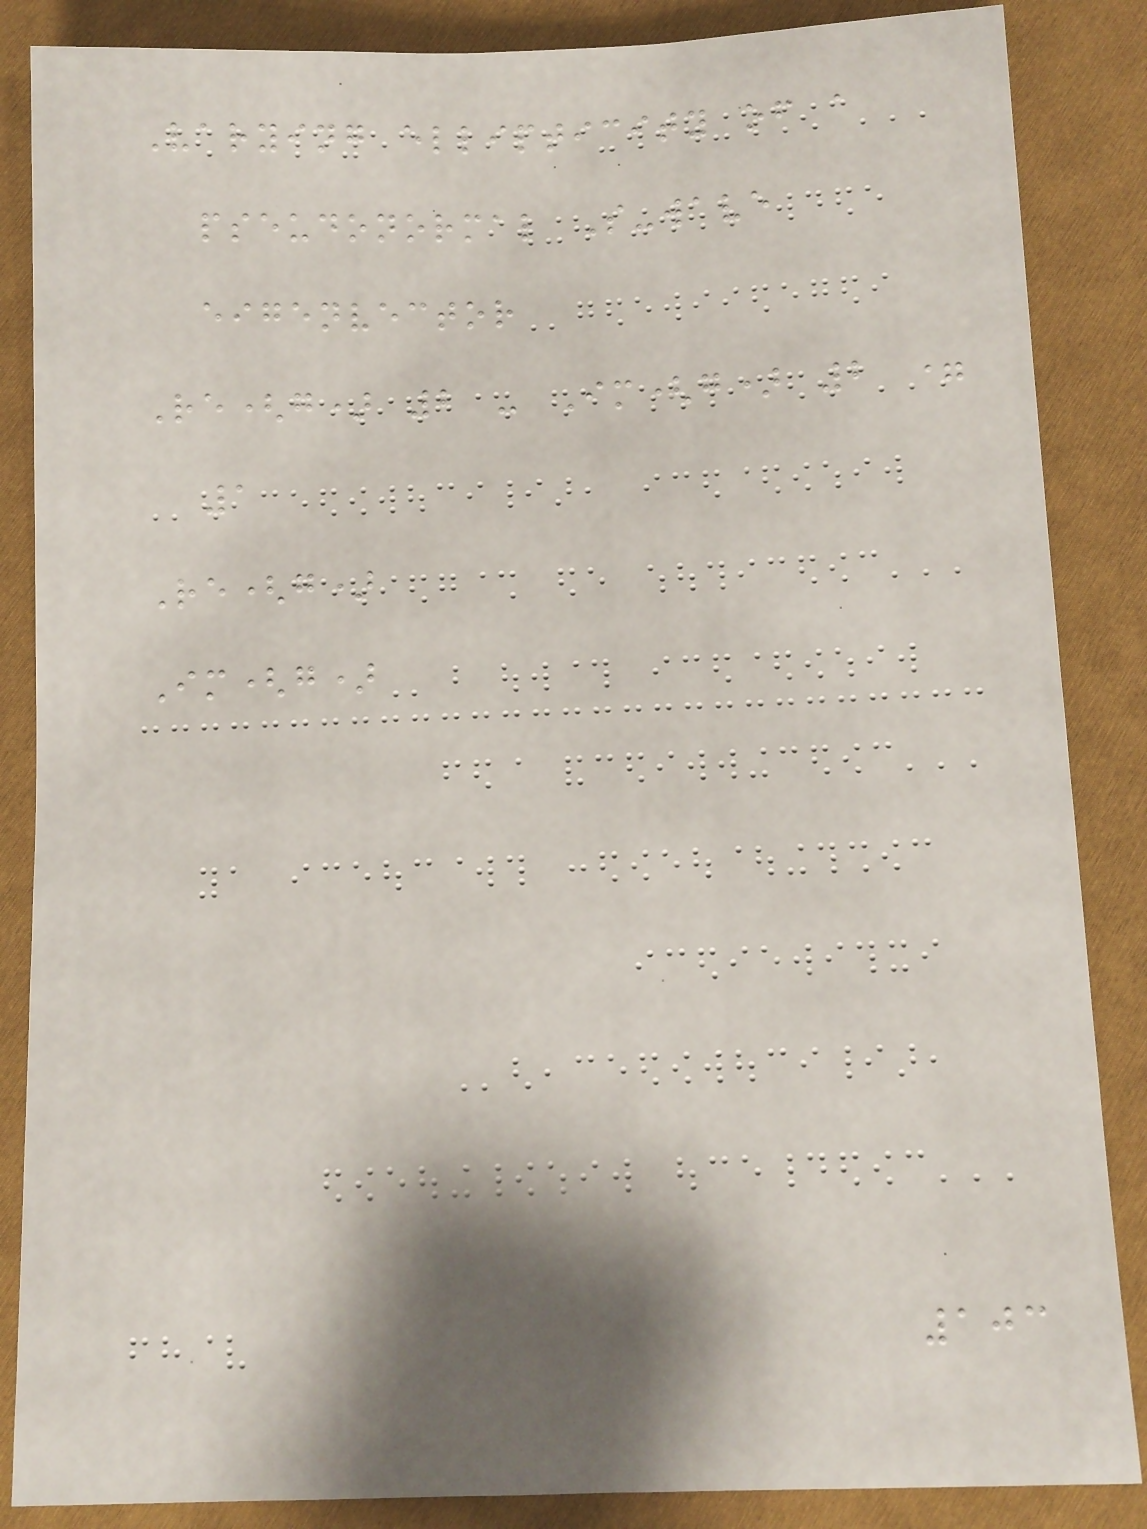Varying ellipticity of a
pseudonormal S-wave
eigenvector
Re(g) 2 - Im(g) 2 =
1
Re(g)
Im(g)
103
